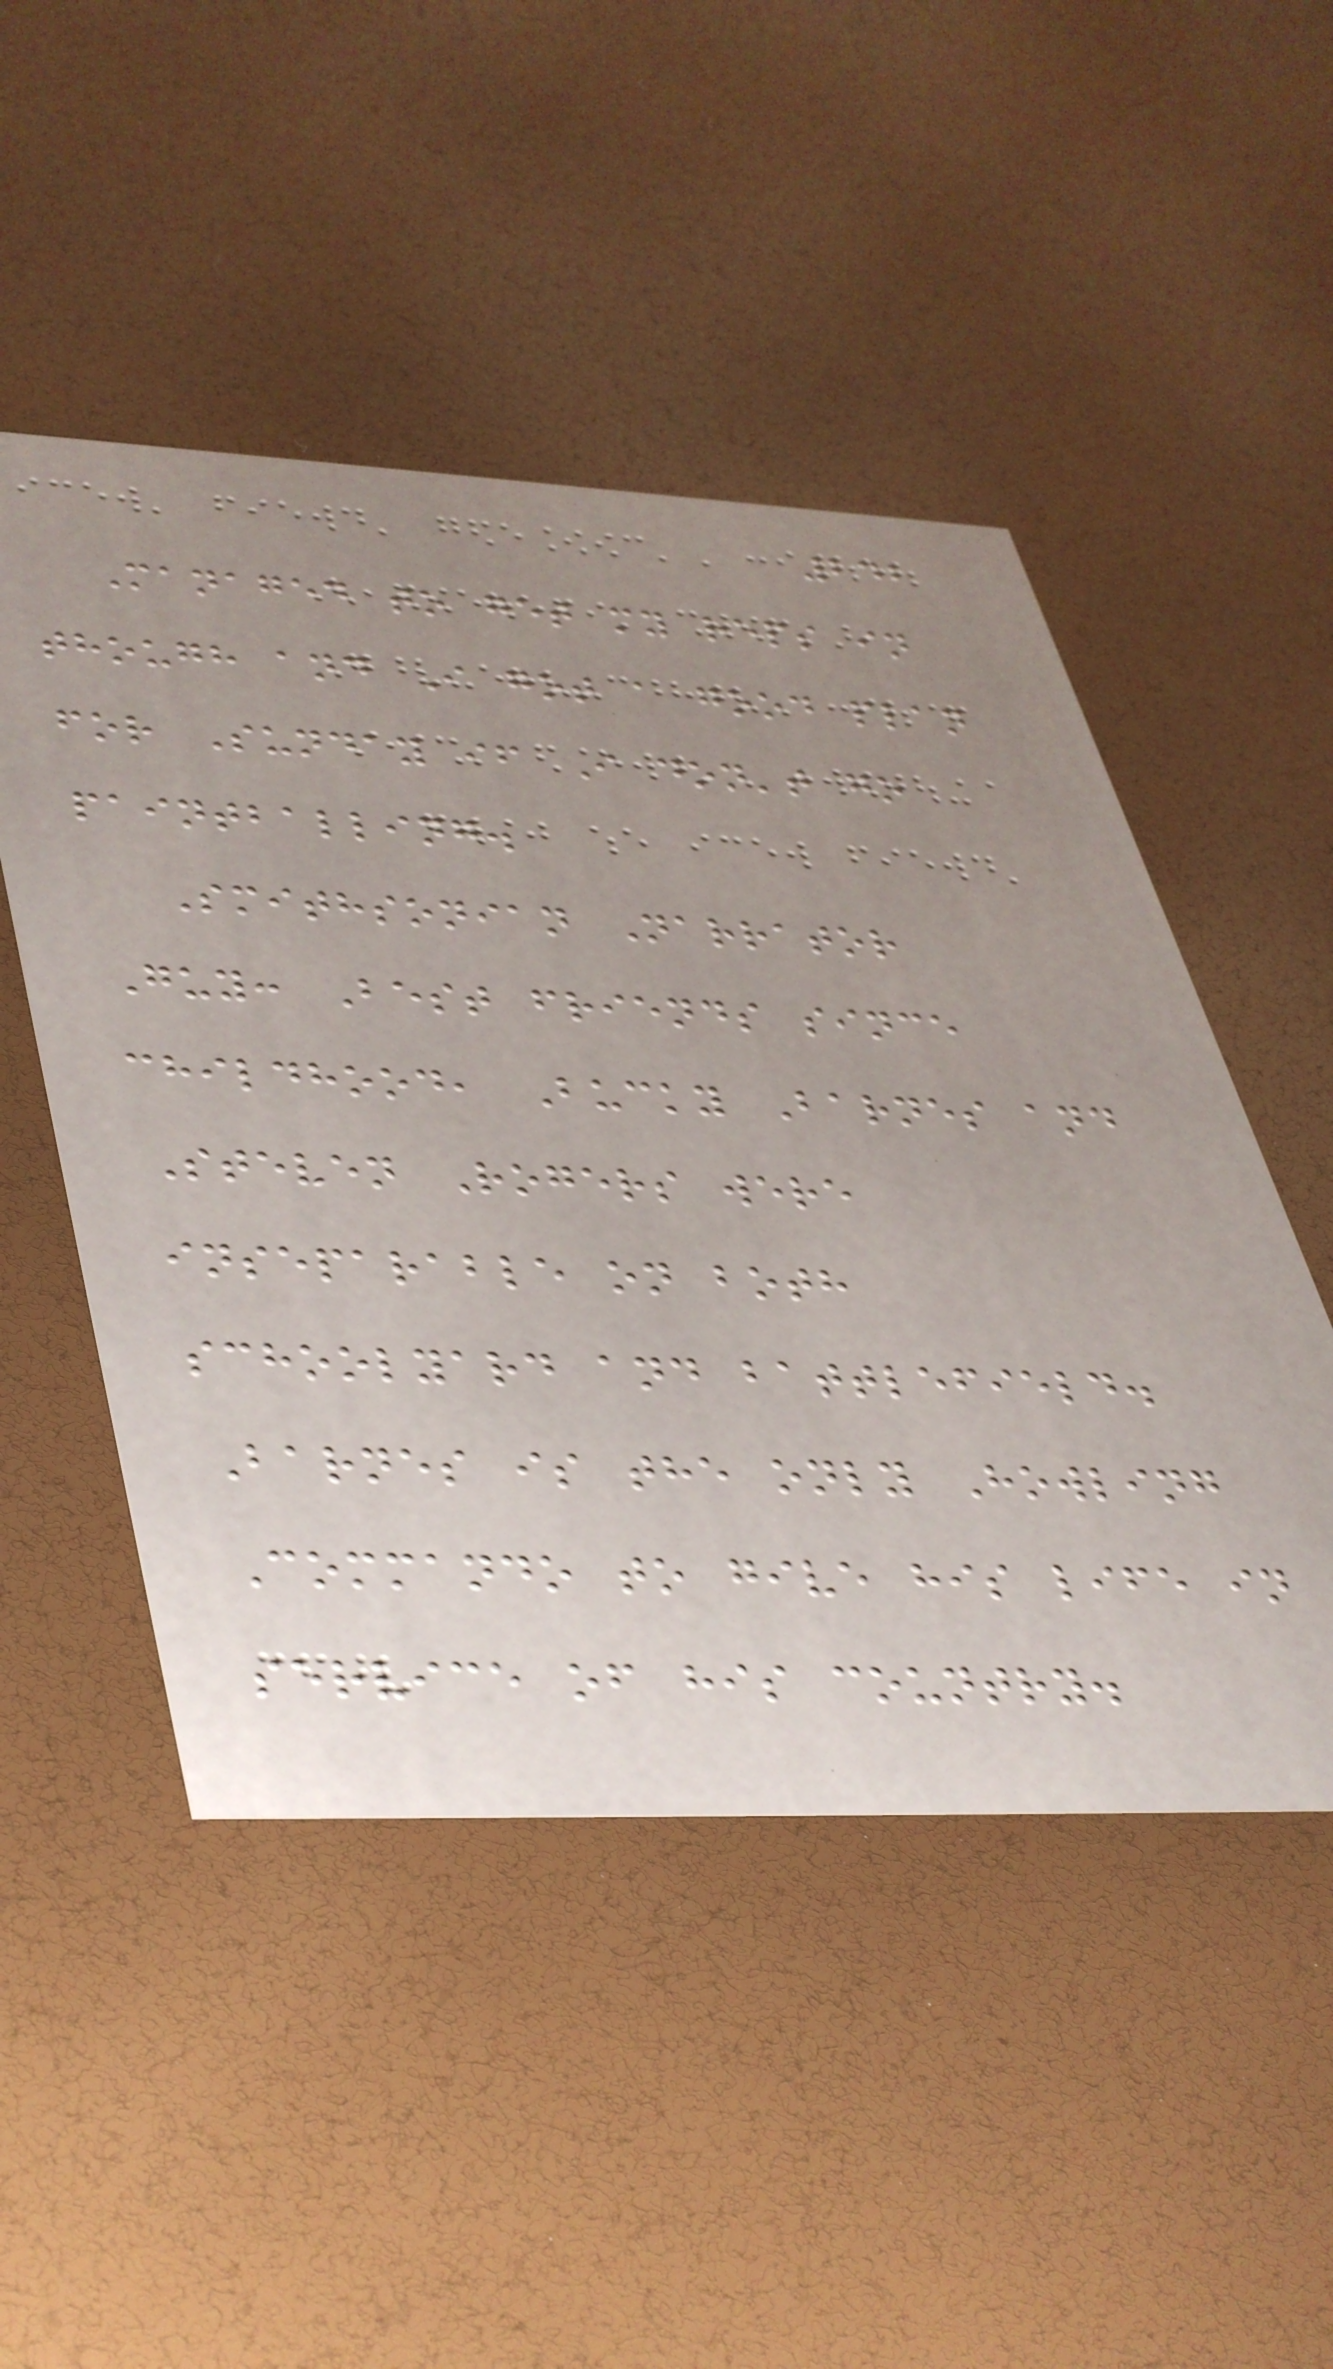242
Managed to get my reps in
though and I got a good plan
for Sunday if I don't go
paintballing.
Smithsonian Narrator
Guy: Best friends since
childhood, Bucky Barnes and
Steven Rogers were
inseparable on both
schoolyard and battlefield.
Barnes is the only Howling
Commando to give his life in
service of his country.
